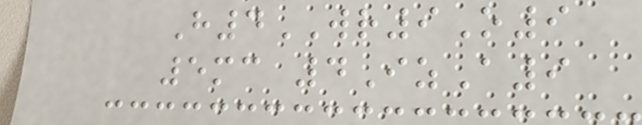H4WR9O9
5mc 4IzA9
